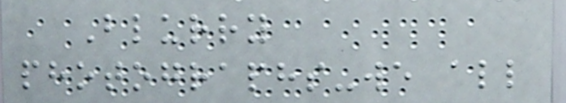Blurry
photographs-we all
